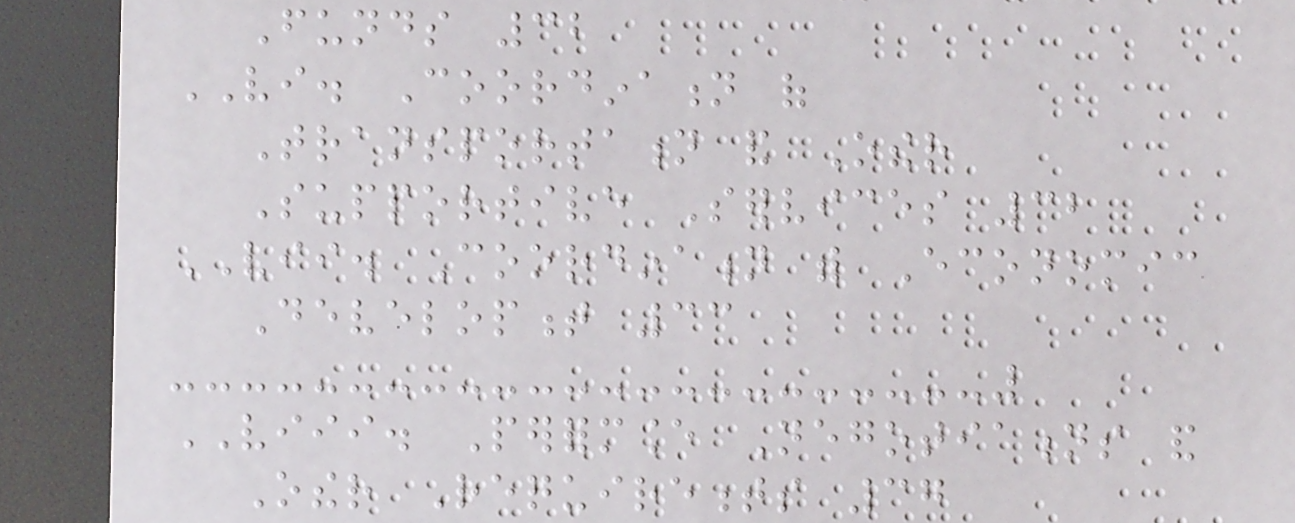Funds 32
VI. Coordination of
Transportation and Other
Supportive Services 32
VII. Coordination with Economic
Development 33
VIII. Performance Negotiations and
Other Requirements 37
